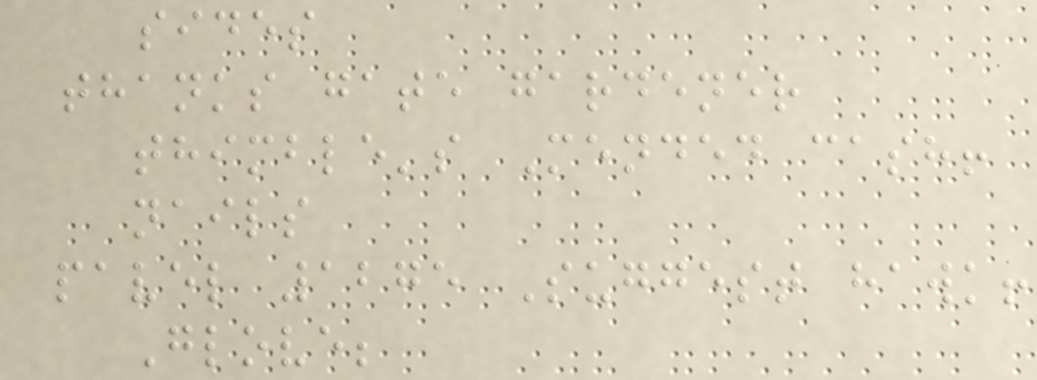sides
thanks gate gardener
thimble's Mended cash!
nails
pavel 1275 Suggest hawk!
Glove;
